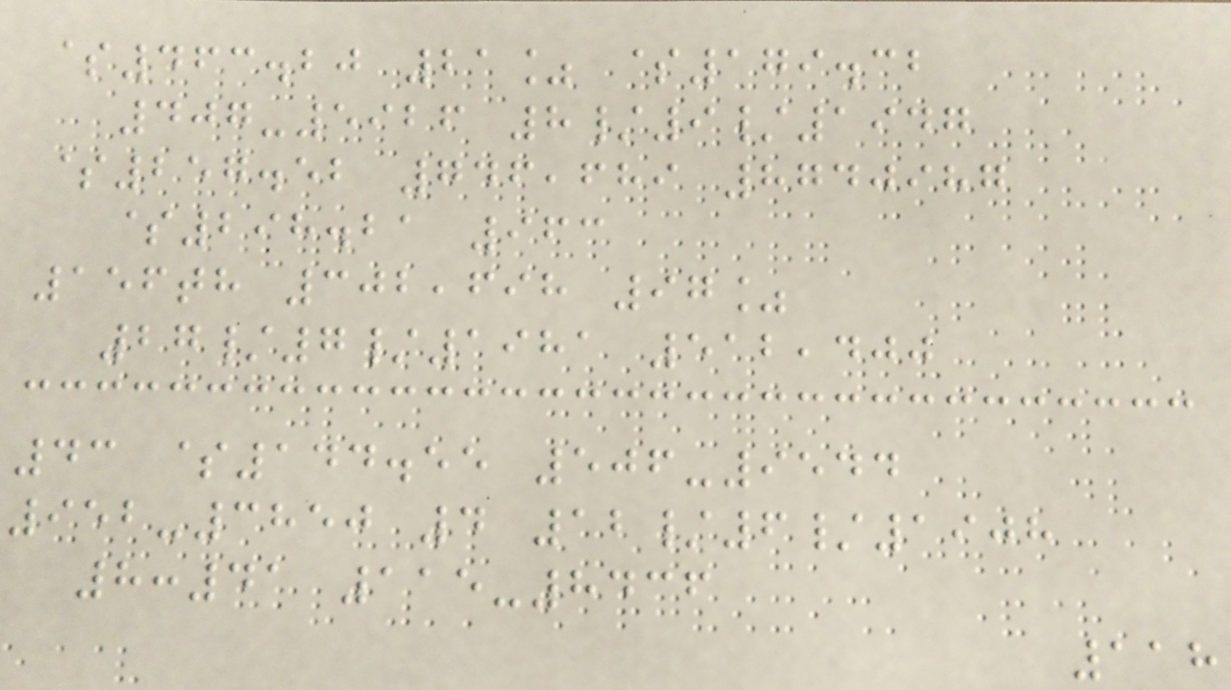$463.20 21% $179.32
407-5926 8/9/1947
$257.52 746,689 8740987
$298.21 963
156th 302,698 97%
27/7/1981 512,400
43 $144.55 506-9544
952-3850 4 12/6/1908
8:41 115-8436
118
